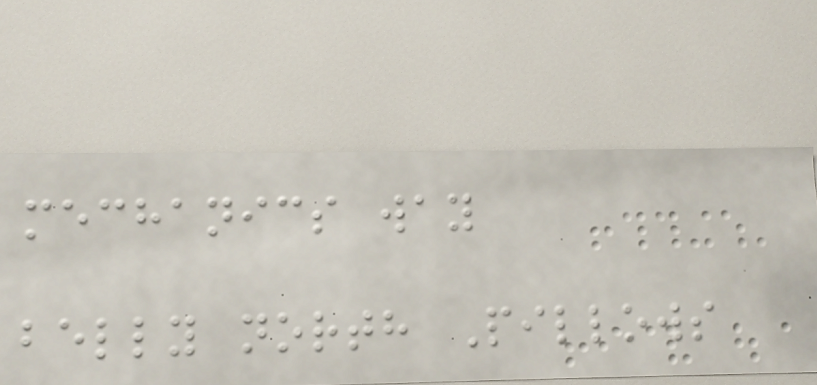mechanics way
belly north Pillows
